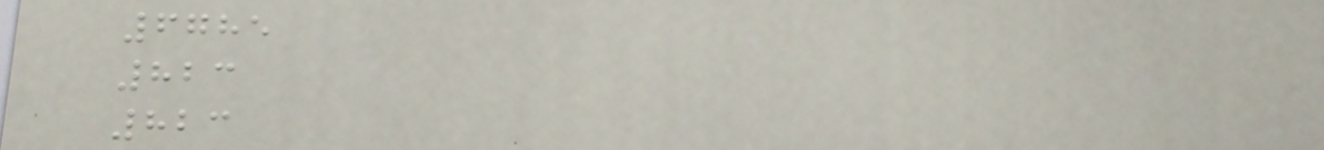6785
823
823
